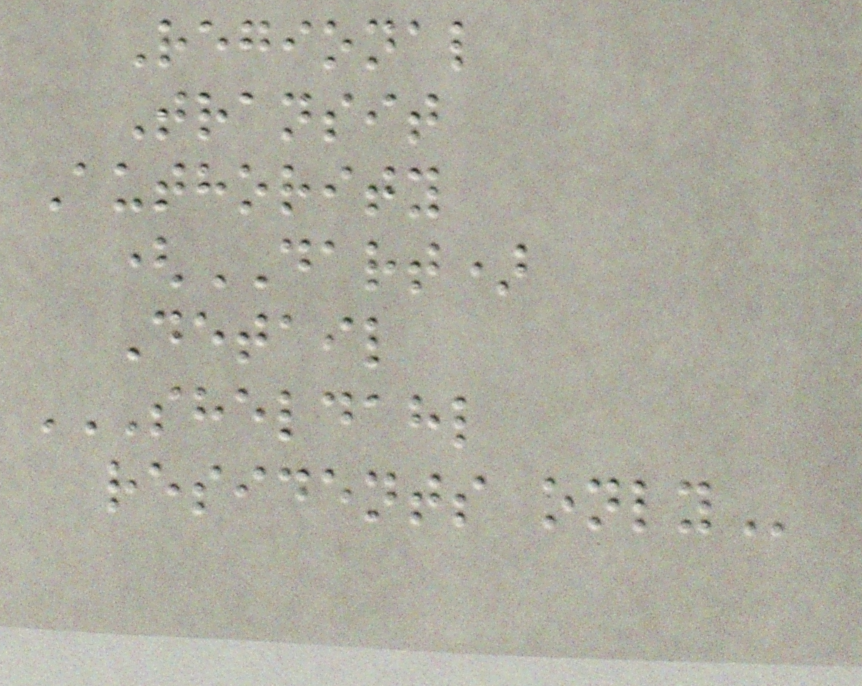Regional
Transit
Authority
(DART)
Detail
SHELDAHL
RESIDENTS ONLY
